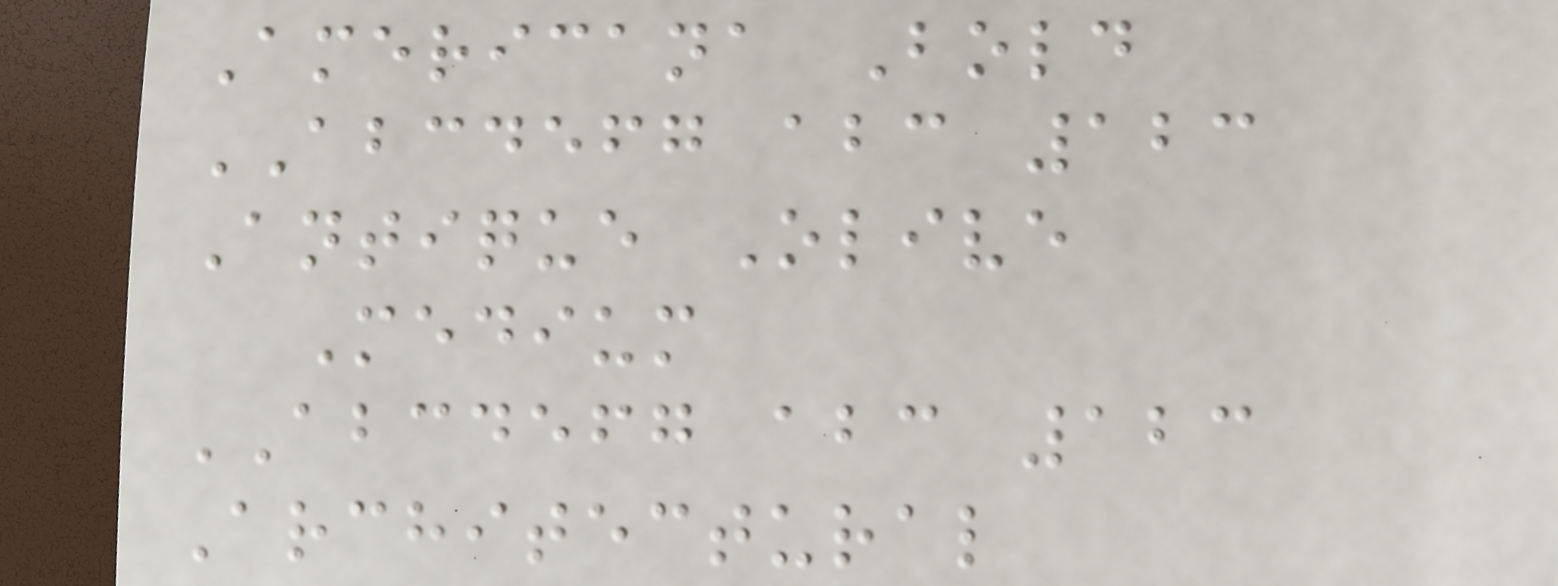Americana Bold
ABCDEFG abc 123
Antique Olive
Medium
ABCDEFG abc 123
Architectural
